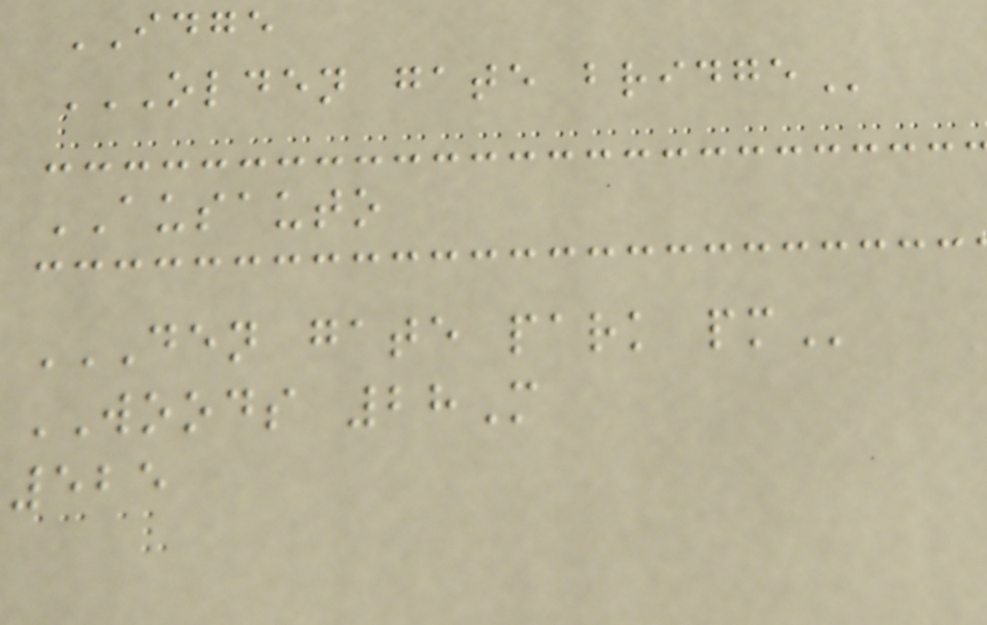IDGE
OLDEN GATE BRIDGE
AUSAUTO
DEN GATE PARK PM
WOODS 28M
525
